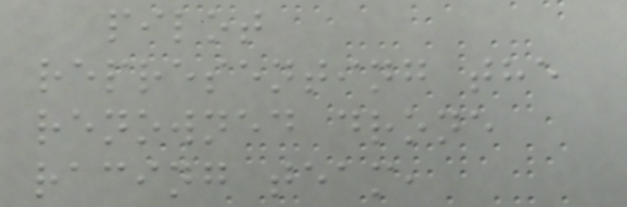pilot
representing the
renowned drone
racing team,
